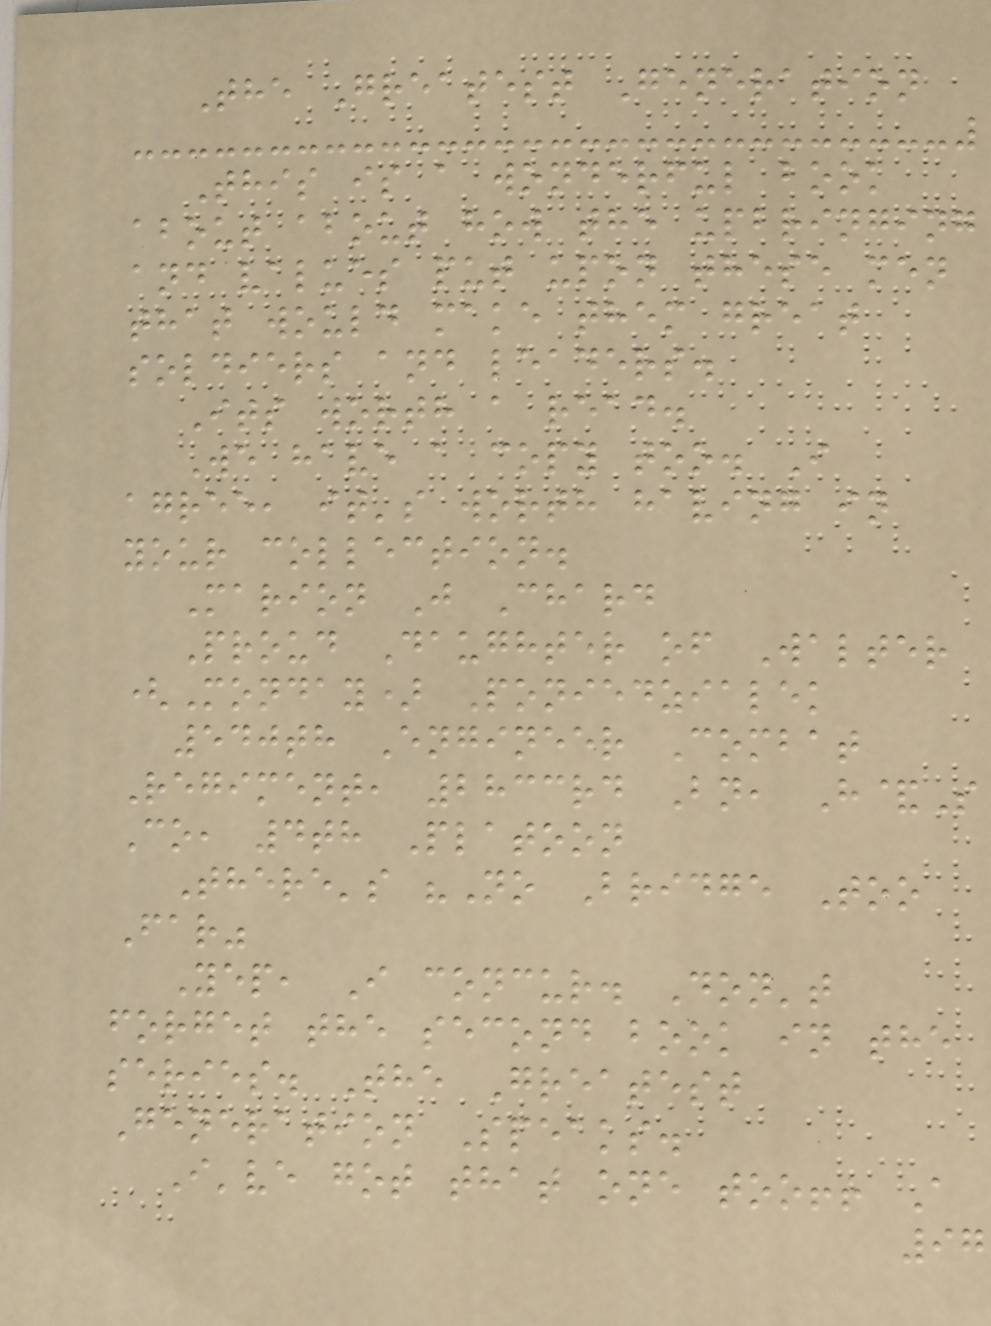The Greatest Generation
This is a wonderful book
about about how the upbringing
and values put upon these men
that would make them great
soldiers and leaders.
Its worth a read.
We have a copy too. I
agree, it's worth having in
your collection.
Marion J Chard
Proud Daughter of Walter
(Monday) Poniedzialek
540th Engineer Combat
Regiment, 2833rd Bn, H&S
Co, 4th Platoon
There's "No Bridge Too
Far"
Yep, I concur. Don't
forget the second book in the
series. The Greatest
Generation Speaks.
I've got that one too!! A
97
